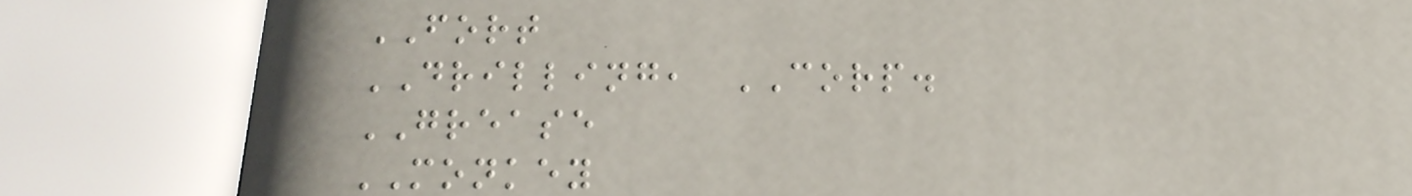FORT
DRILLING, CORP.
GREASE
MONKEY
